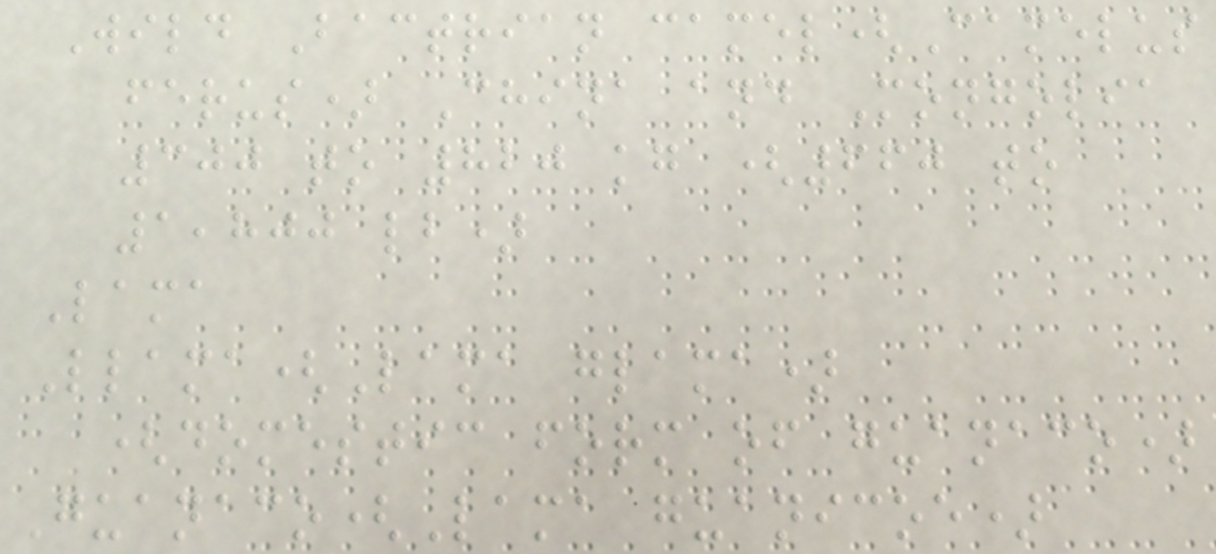Wild Bactrian camel(Camelus
ferus) China and Mongolia
300 to 820 kg (660 to
1,800 lb)
Lama
Llama(Lama glama)
(domestic form of guanaco)
Guanaco(Lama guanicoe)
